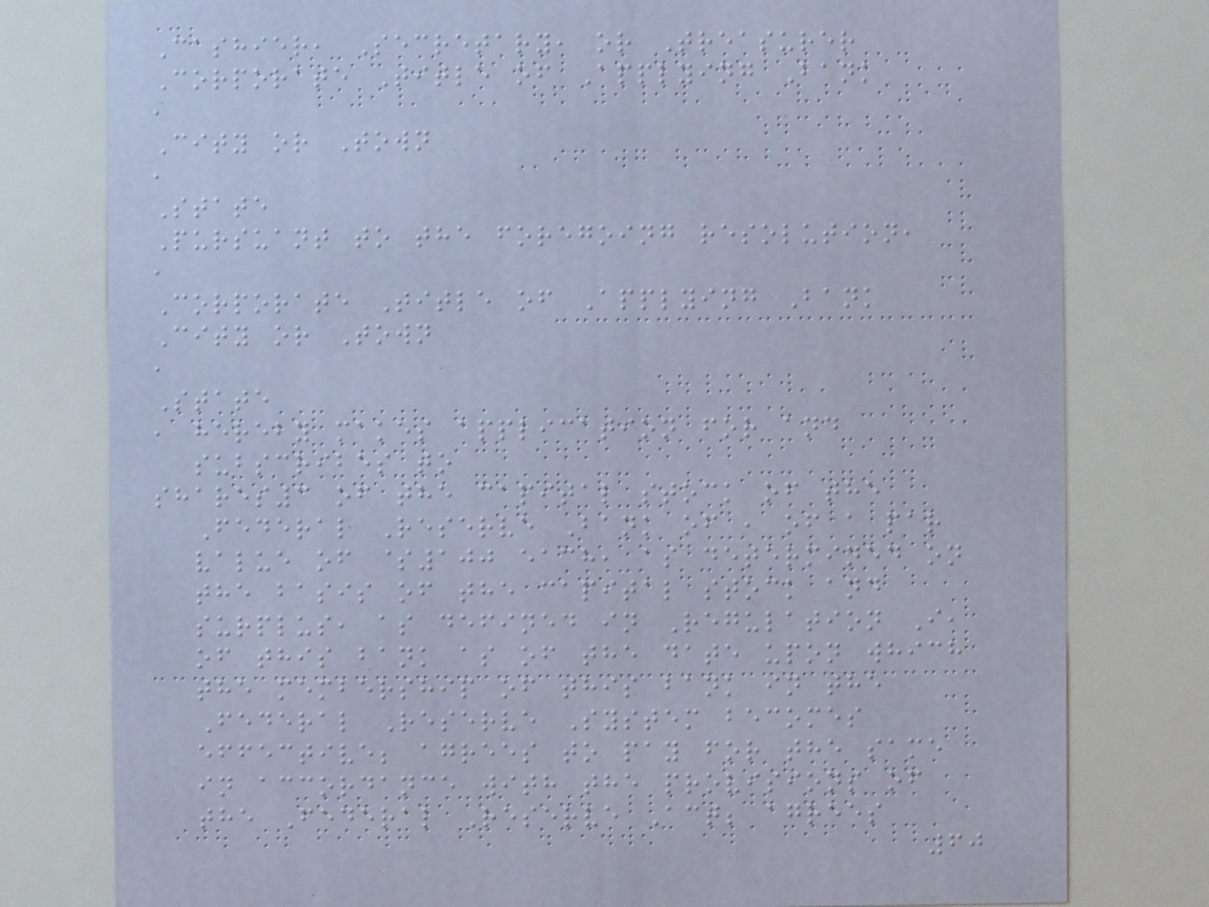Cashier, Secretary, or Treasurer
Corporate Title of Applying Bank
,
City or Town
,
State
Pursuant to the foregoing resolution,
,
Corporate Title of Applying Bank
City or Town
,
State
, hereby makes application for and
subscribes to
shares3 of the capital stock of the
Federal Reserve Bank of , of a par
value of $100 each, as determined on
the basis of the capital stock and
surplus, as defined in Regulation I,
of this bank as of the date upon which
the membership of this bank in the
Federal Reserve System becomes
effective; agrees to pay for the same
in accordance with the provisions of
the Federal Reserve Act; agrees
60
